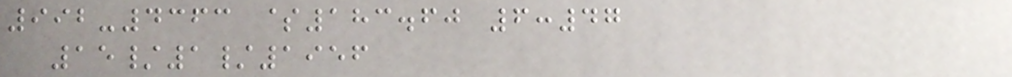992-4363 $183.60 6:47
15/1/1956
